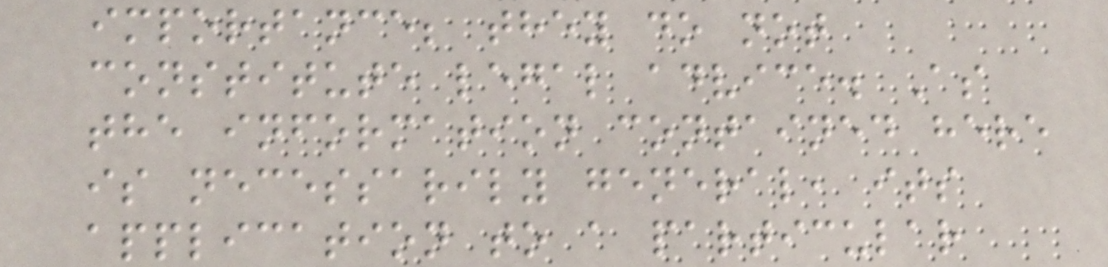importance; they do not
constitute legal advice. As
the information contained here
is necessarily general, its
application to a particular
